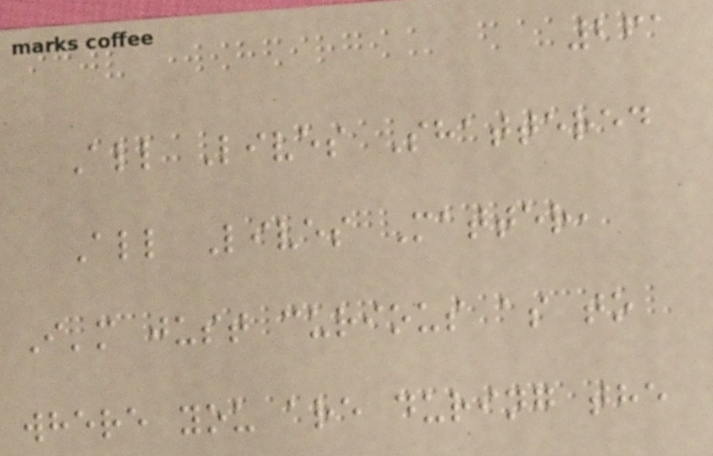261
All Lives Shattered
All Lives Matter,
I'm just curious as to
where you are during the
